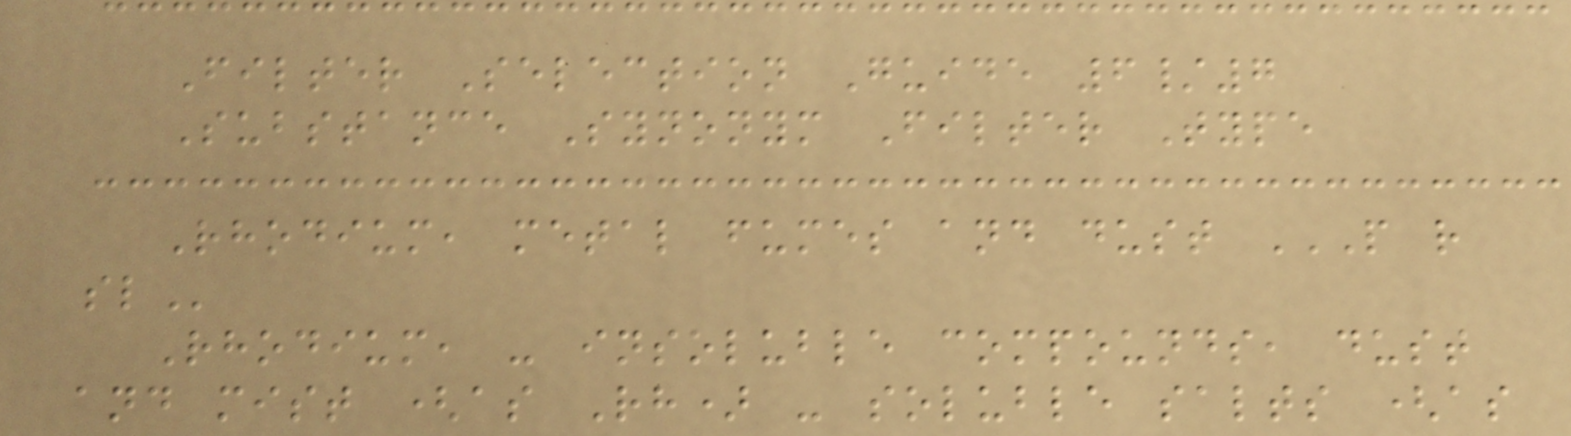Filter Selection Guide 6/7
Substance Synonym Filter Type
Rhodium, metal fumes and dust P R
SL
Rhodium, - insoluble compounds, dust
and mist (as Rh) - soluble salts (as
